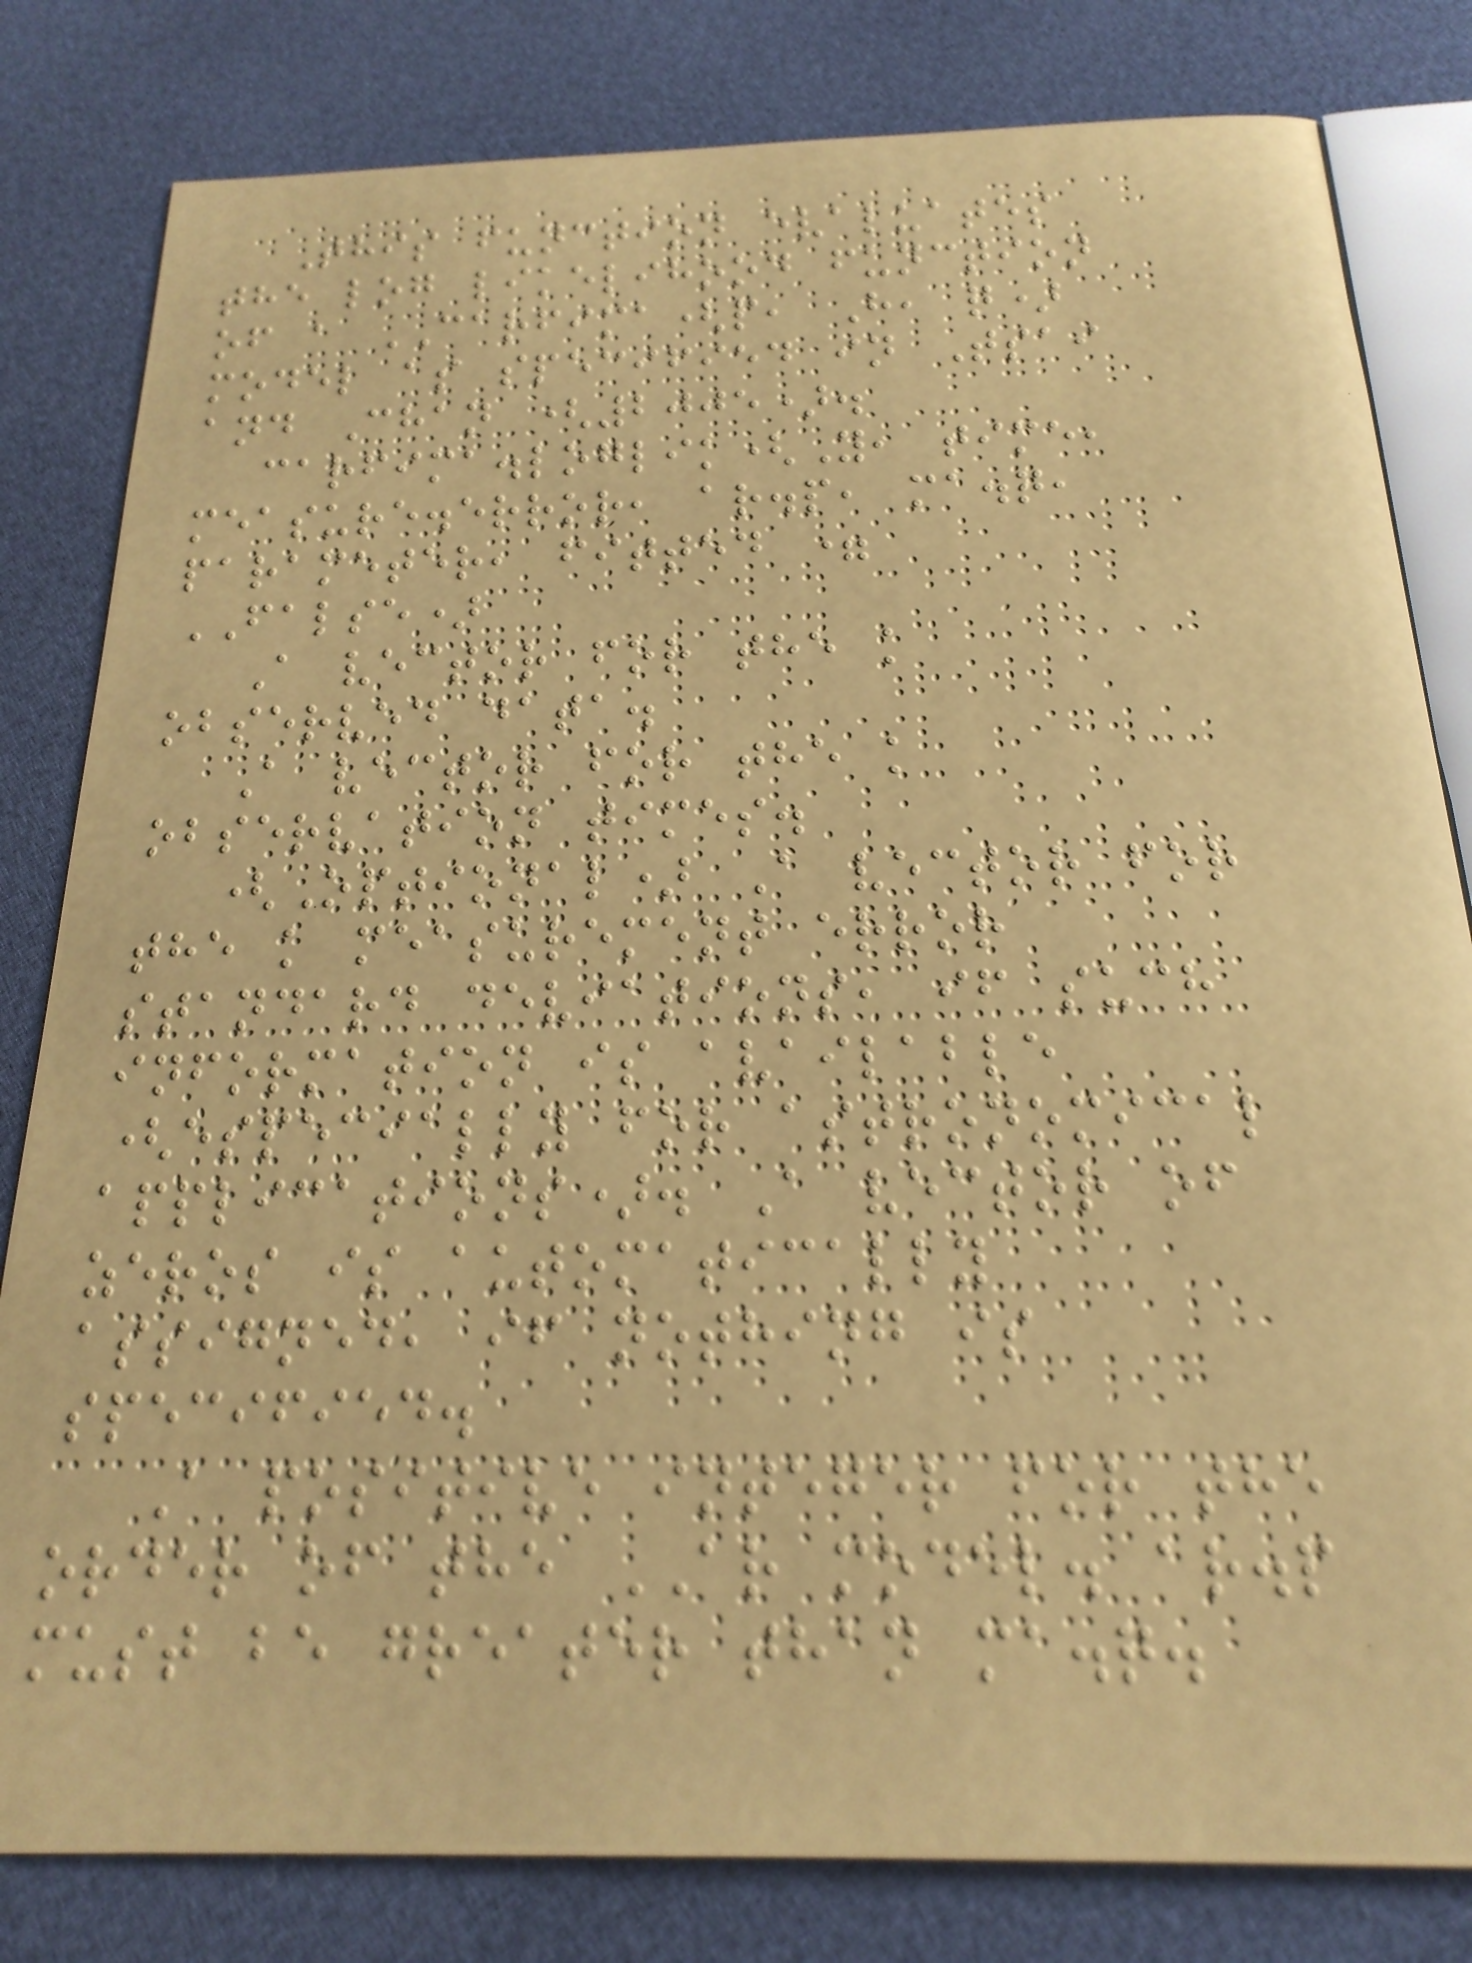This function evaluates
the log likelihood function
of a CARFIMA(p, H, q)
model as specified in Tsai
and Chan (2005).
carfima.loglik(Y, time,
measure.error, ar.p, ma.q,
parameter, fitted =
FALSE)
A vector for the k
observed data.
A vector for the k
observation times.
(Optional) A vector for
the k measurement error
standard deviations, if such
information is available
(especially for astronomical
applications). A vector of
zeros is automatically
assigned, if nothing is
specified.
A positive integer for the
order of the AR model. ar.p
must be greater than ma.q.
